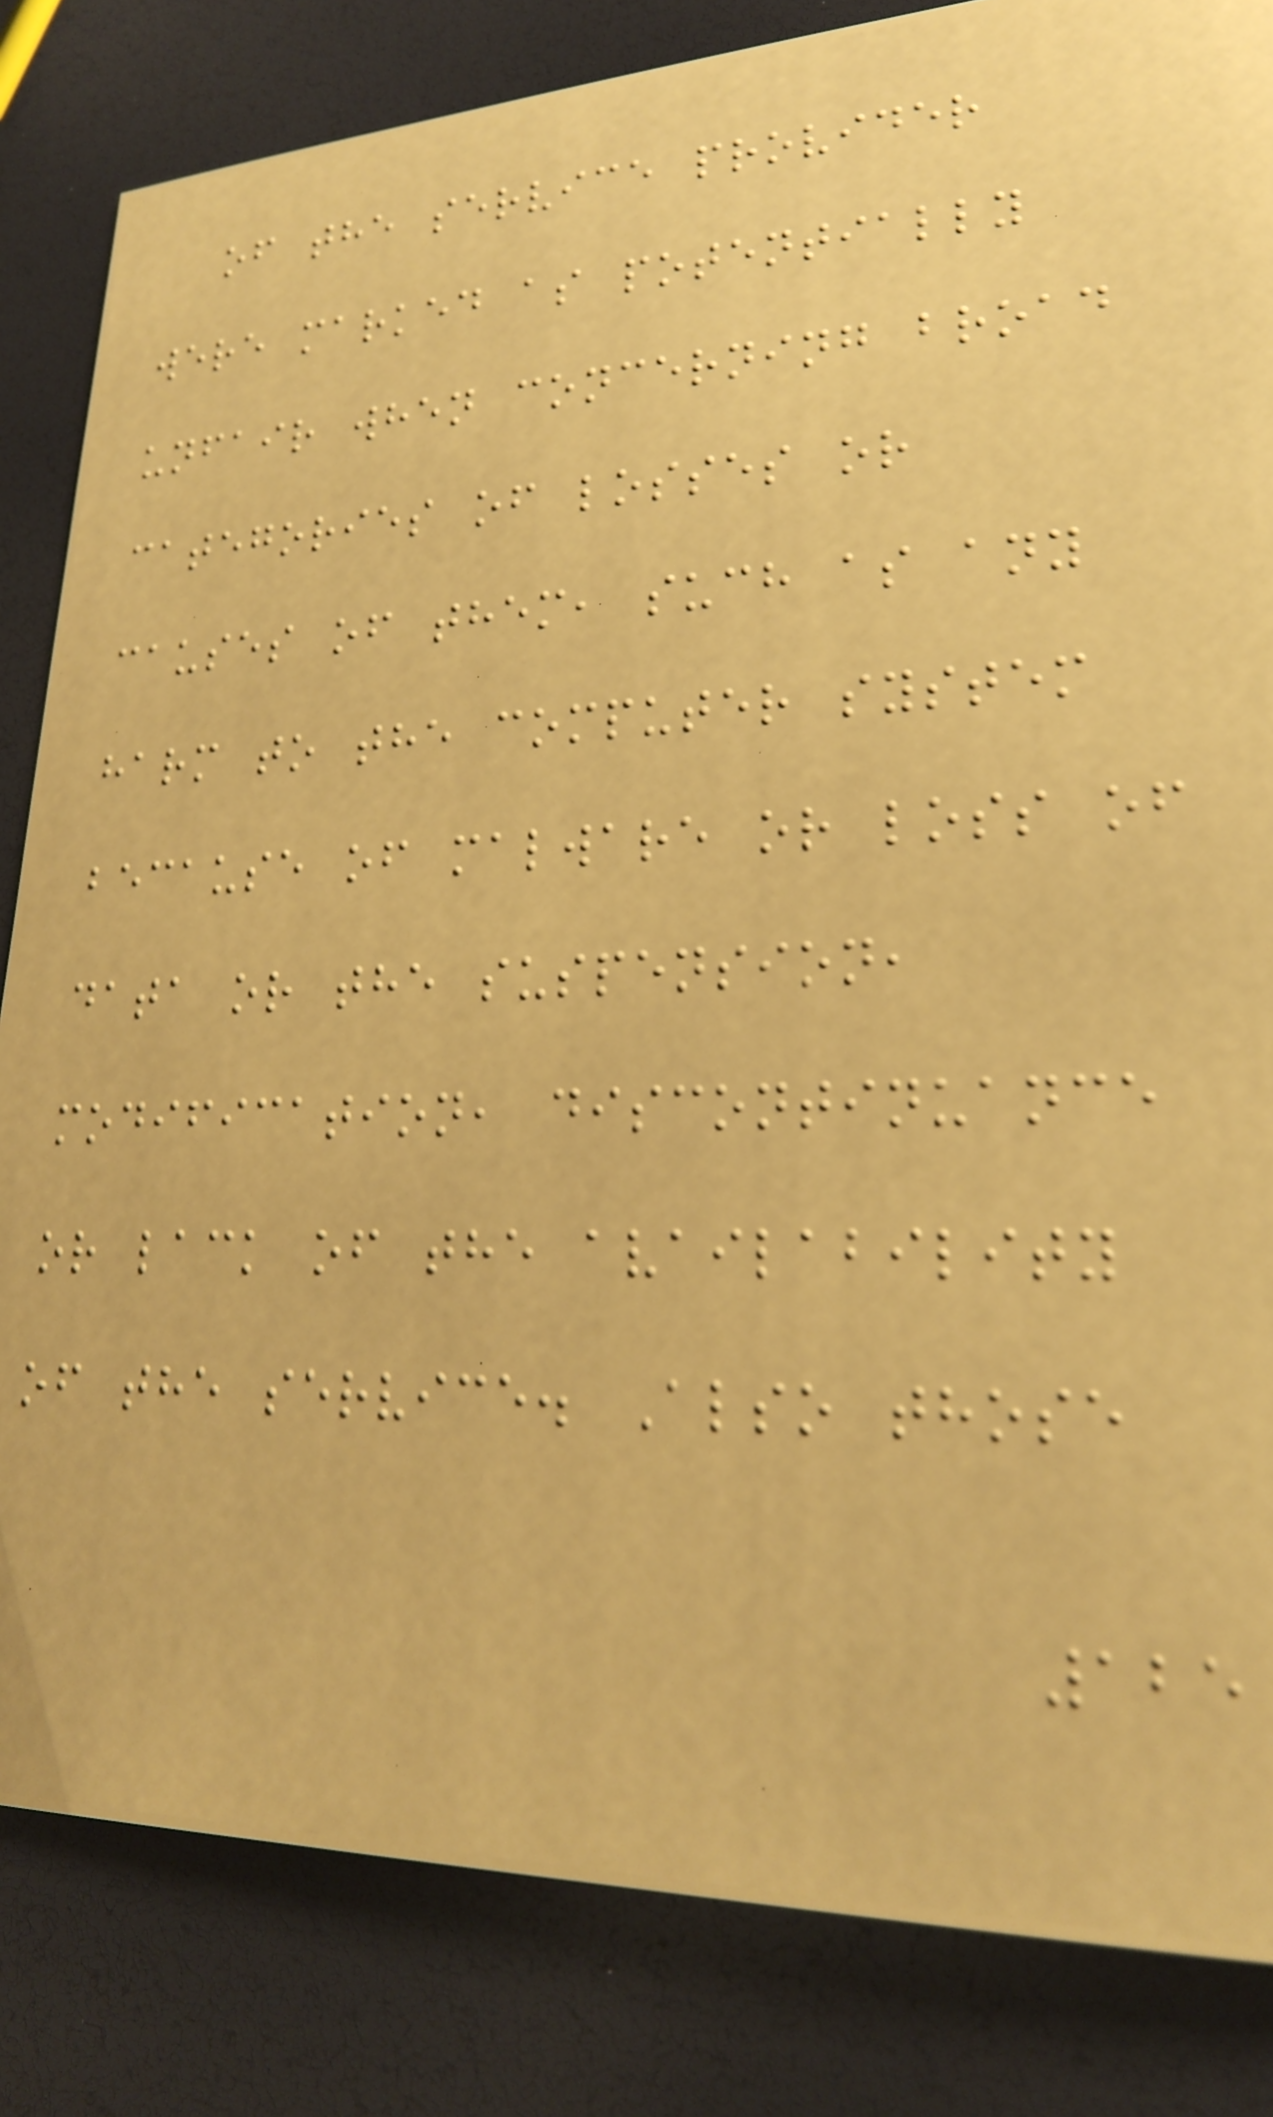of the service provider
were marked as potentially
unfair when concerning broad
categories of losses or
causes of them, such as any
harm to the computer system
because of malware or loss of
data or the suspension,
modification, discontinuance
or lack of the availability
of the service. Also those
125
